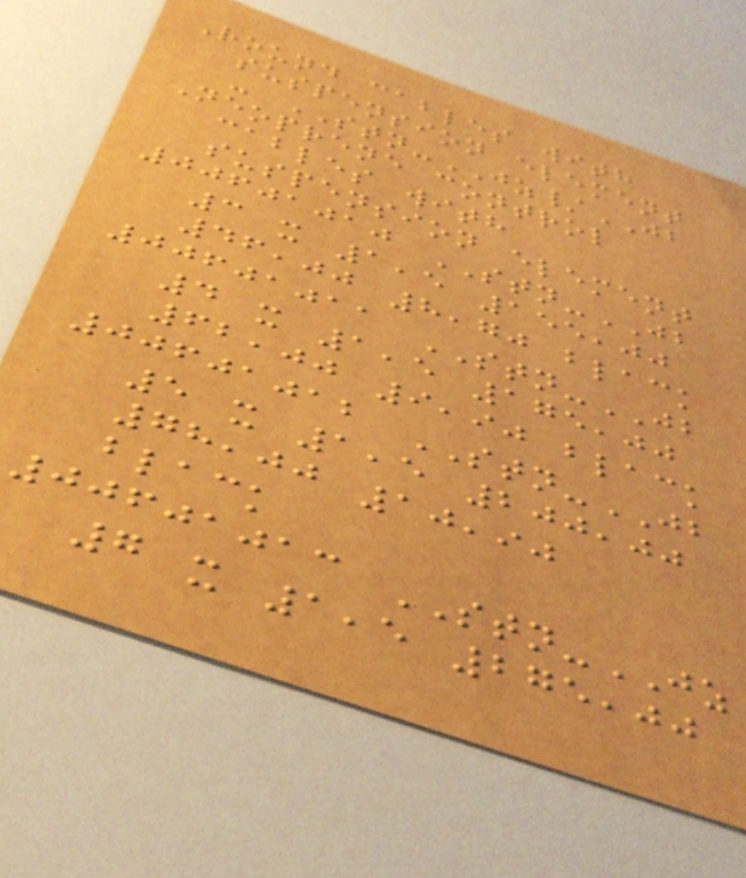Round cables with
suspension element
- STN-JZ/JB
Neoprene control
cables with
suspension element
00601010 STN-JB
3 x 1,5 155,00
46,00 8,70 black
00601011 STN-JB
4 x 1,5 175,00
62,00 9,90 black
00601012 STN-JB
5 x 1,5 200,00
78,00 10,90
black
00601013 STN-JZ
7 x 1,5 275,00
